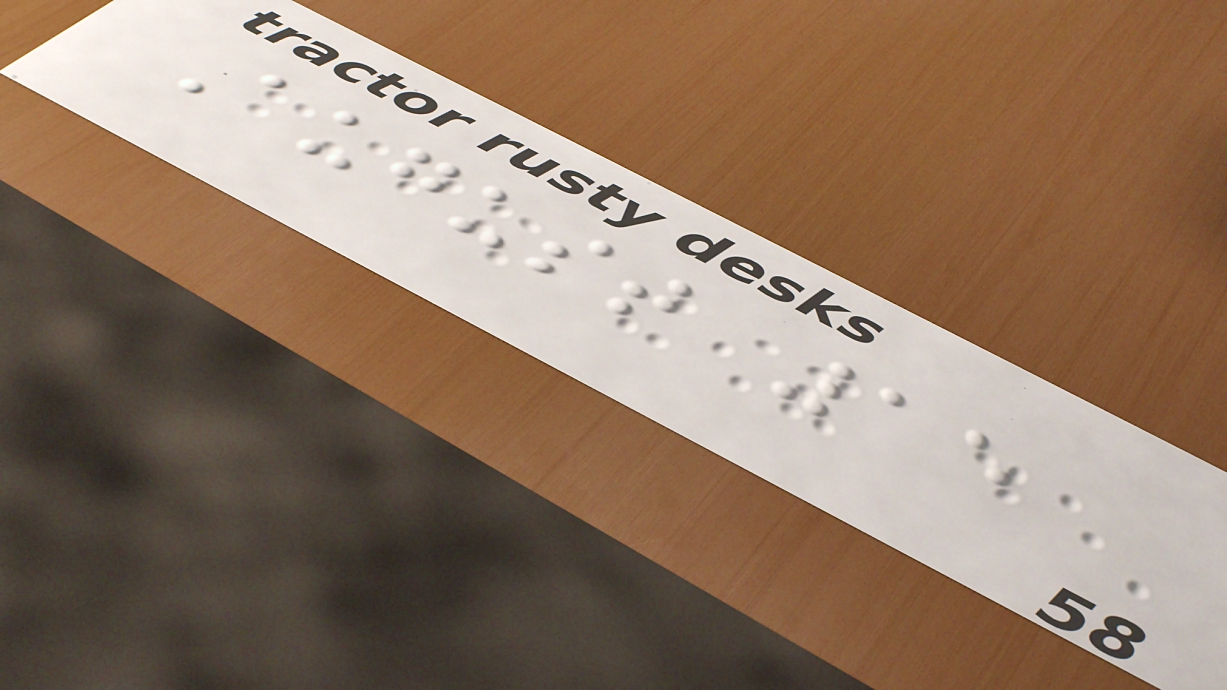August 15
